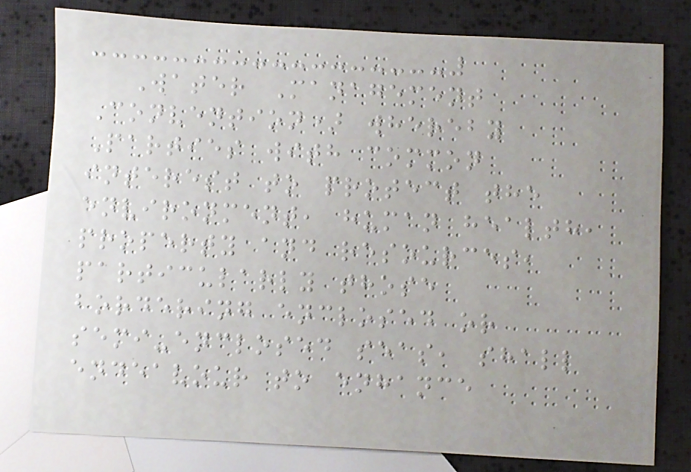Water Management
Convention) whereby
Parties with common
interest to protect the
environment, human health,
property and resources,
particularly those
bordering enclosed or
semi-enclosed seas, shall
endeavour to enhance
